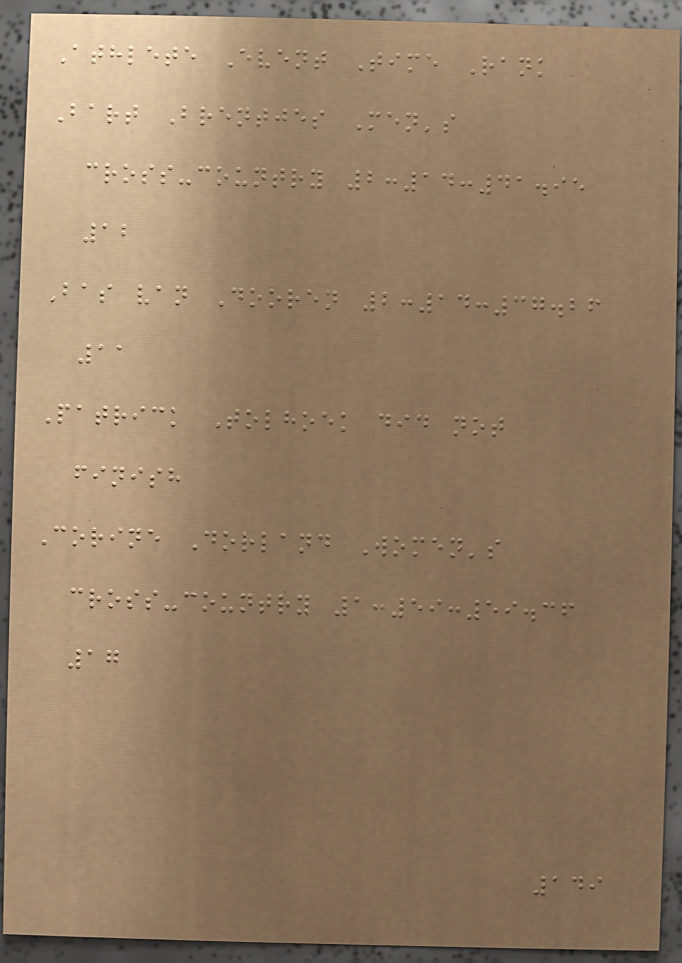Athlete Event Time Rank
Bart Brentjes Men's
cross-country 2:14:41.95
12
Bas van Dooren 2:14:37.26
11
Patrick Tolhoek did not
finish
Corine Dorland Women's
cross-country 1:59:59.36
17
149
